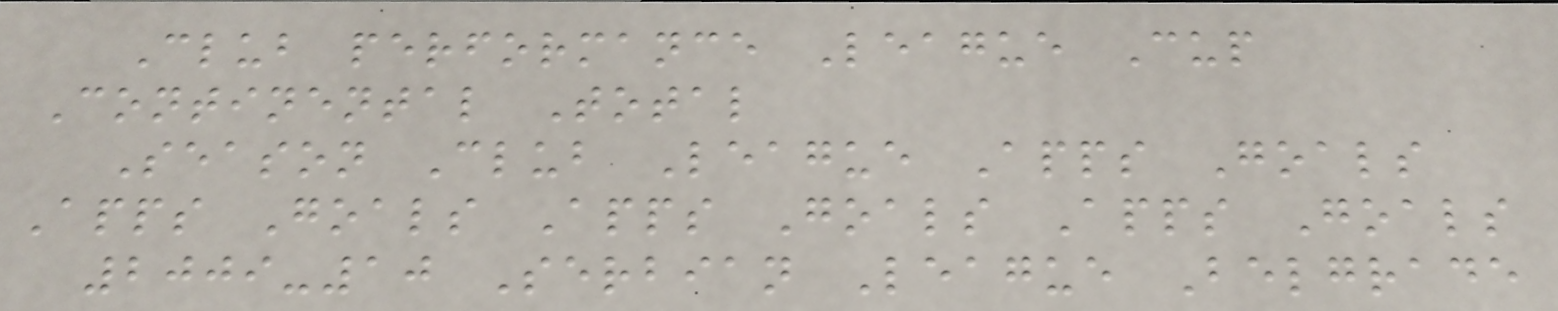Club performance League Cup
Continental Total
Season Club League Apps Goals
Apps Goals Apps Goals Apps Goals
2009-10 Serbian League Belgrade
